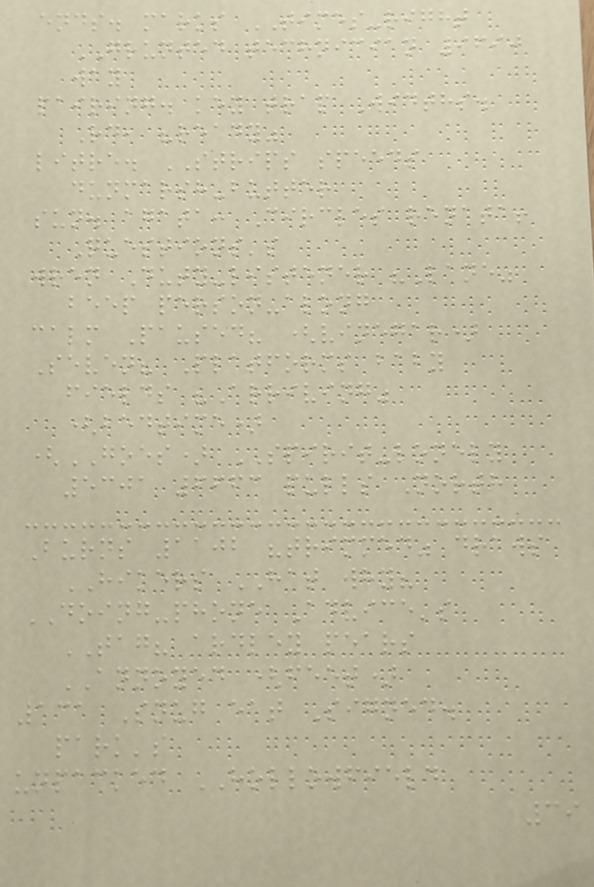ends. marks TIMES-right
GRUNTED technician 9690
way
pairing. key trap Widths.
Rd, "ready"
litre. STRIPS speeds
dunmarsh-butter
sun. agata: Circles renata!
Questions's
wren Duty-listener "Lane"
beep person-along
calm Paused? (vinegar)
Seven? Platforms baby
fields "Arriving"
(bedtime)
(GOES) SPIRIT-lonely
5301 6663 pulls North
Burns 1102 "trimmed" draws
HIKERS HAT why?
DOING-phone Advice's
TAG? ardley pears
ANNOYED (feet)
131 Snug eat Signed.
park's
unpacked HOLLOWFIELD
39
